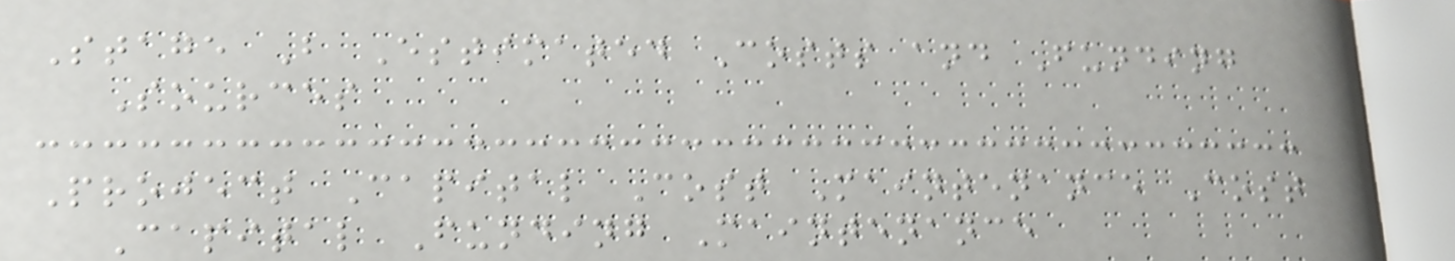Stage B Estimated Costs and Funding
Sources
Project Capital Cost Maintenance Cost
Capital Funding Maintenance
